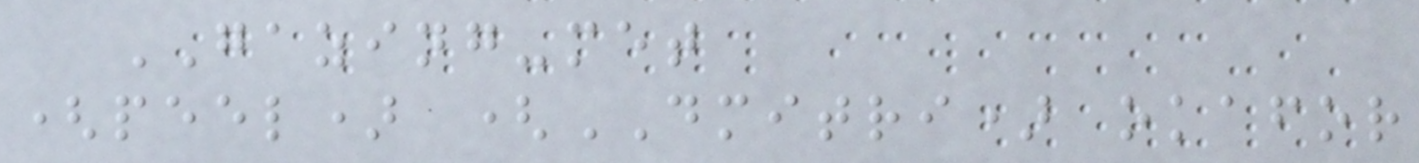GAZING-met
(peel) (DMITRI) okafor
